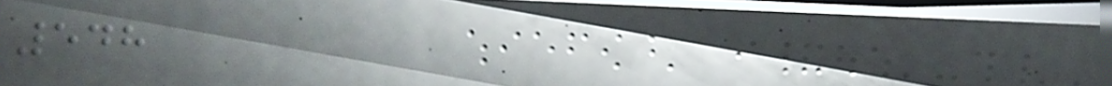548
